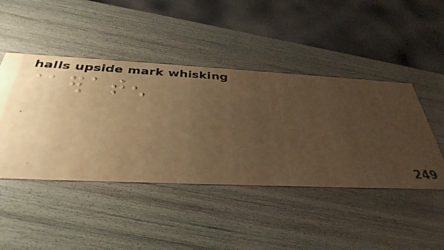@eraten
